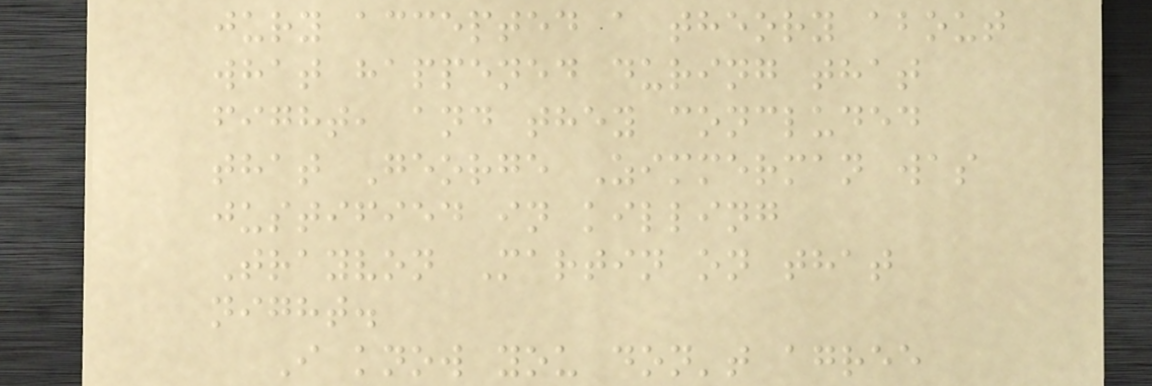jury accepted a theory about
what happened during that
fight, and they concluded
that George Zimmerman was
justified in killing
Trayvon Martin on that
night.
I know you don't agree
